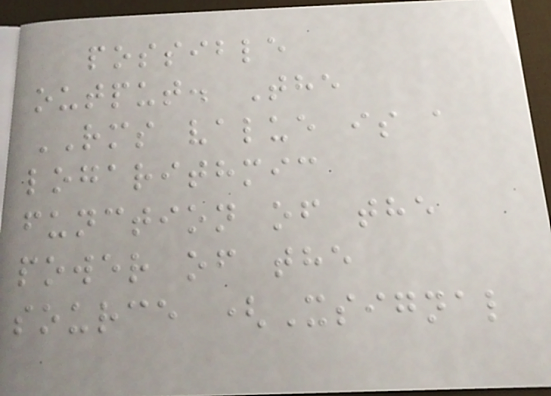possible
output. The
RMS value is a
logarithmic
function of the
power of the
source (Xsignal
